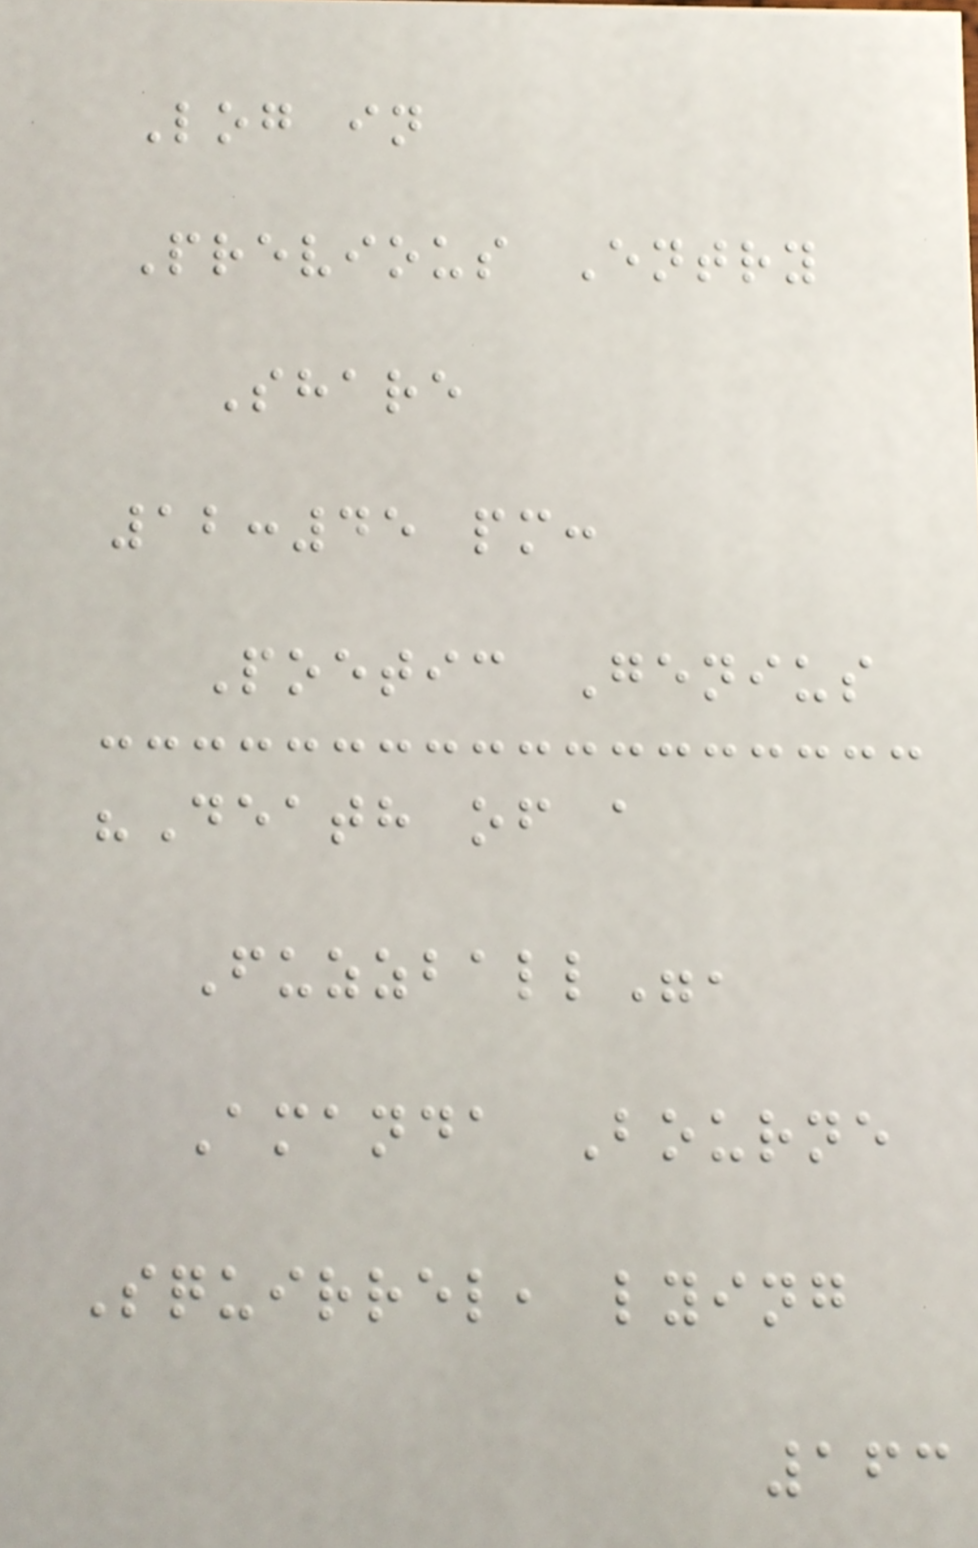Log in
Previous Entry
Share
12:45 pm:
Poetic Genius
"Death of a
Fuzzball",
Amanda Bourne
Squirrel, lying
163
